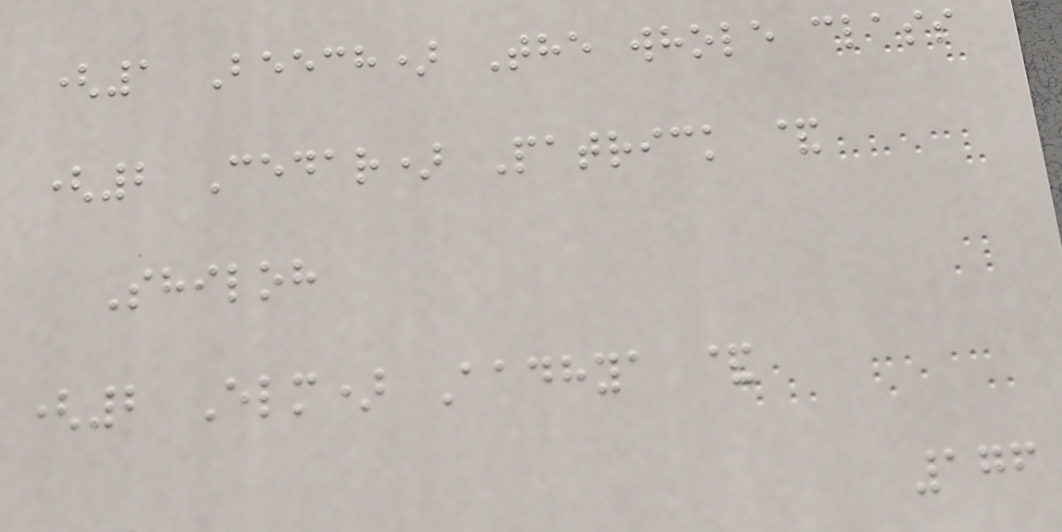(1 Beech) The whole class
(2 Cedar) Patrick &
Shiloh
(2 Elm) Aadhya &
176
